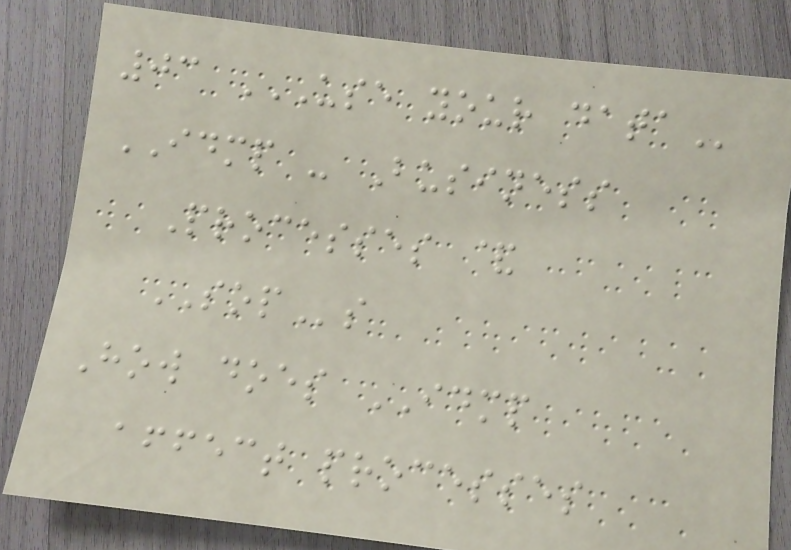03 USE YOUR DATA
IDMP - Business
Processes &
SOPs
How does IDMP
affect processes
